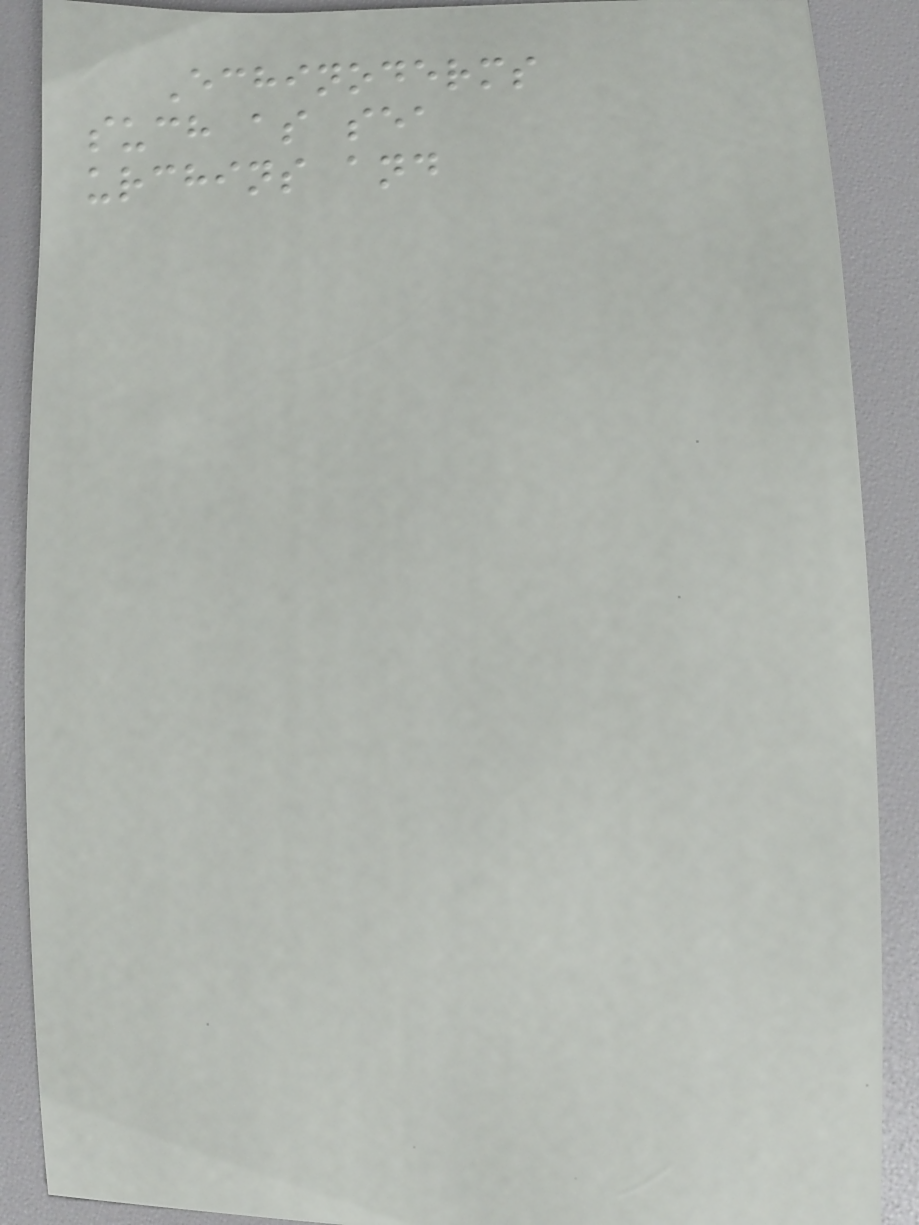Echinoderms
such as sea
urchins and
